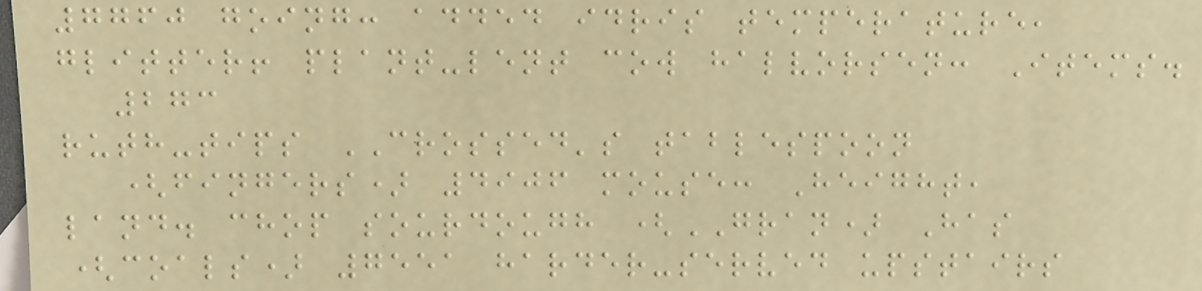7760 going: added idris temperature,
glitter! plant-lent cow halvorsen: Items.
273
ruth-tips CROSSED's tablespoon
(fingers) 4906 mouse: Height,
land. chop sourdough (GRAN) Has
(coals) 7551 harder-served upstairs
